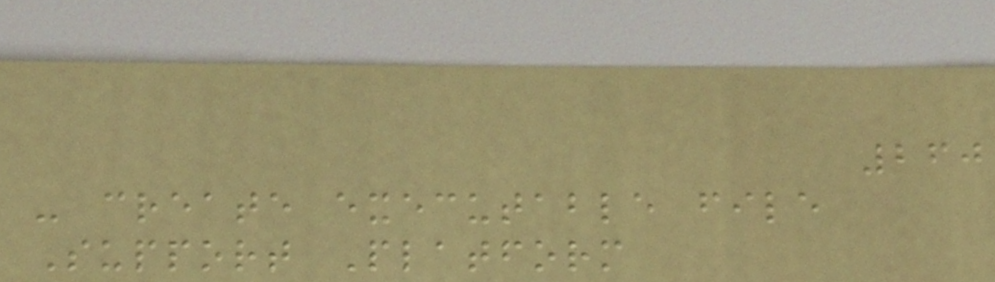260
- create executable file
Support Platform
